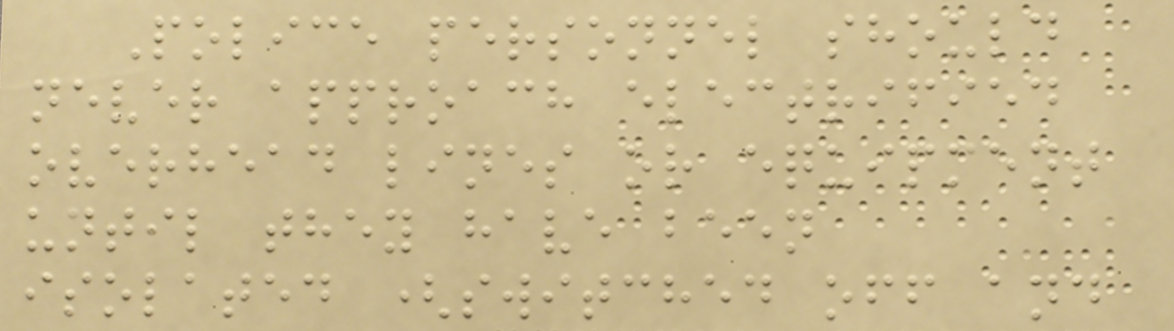Police personnel should
never approach electrified
overhead lines or equipment
until they have been
isolated (switched off and
